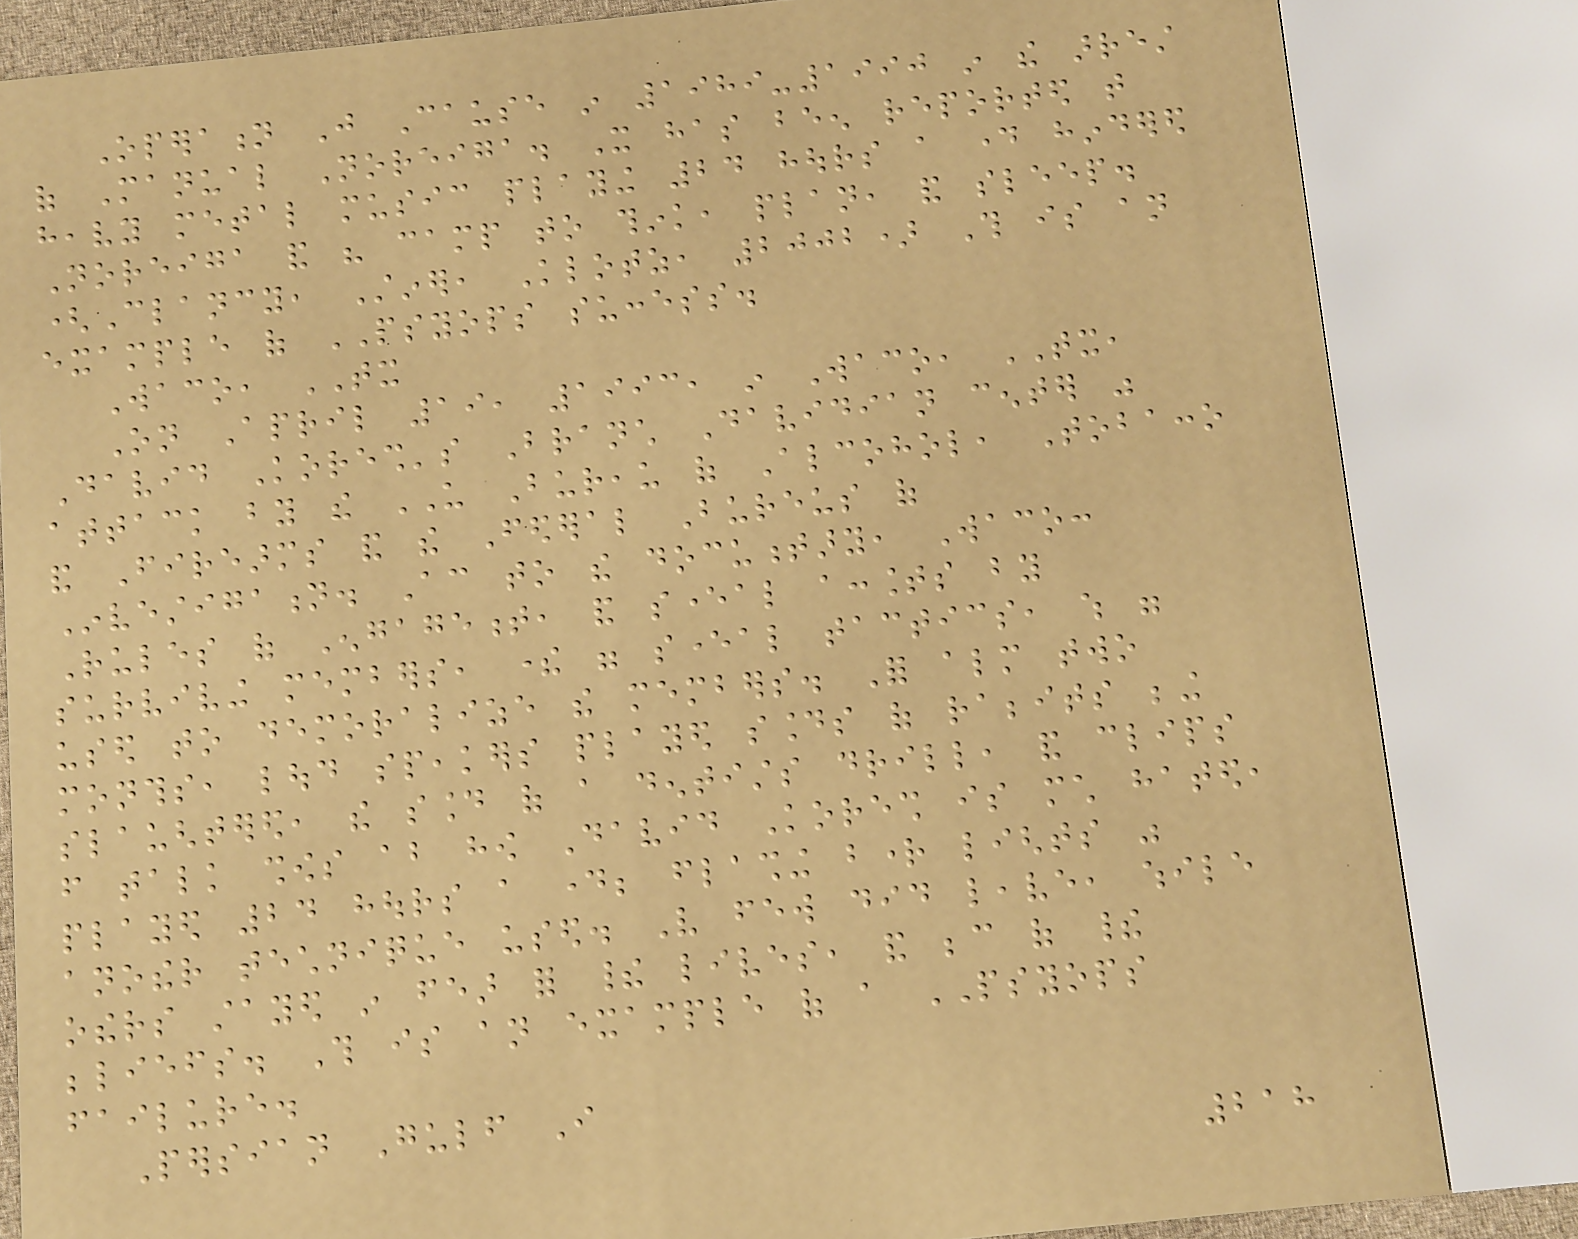Operation Just Cause in 1989-1990 in the arrest
of Manual Noreiga. It has been reported that
heavy metal music playing 24 hours a day hindered
Noreiga and his camp to think, plan, and sleep.
(Clancy, Stiner, Klotz, 2002) This is an
example of PSYOPS success.
Waco, TX
On April 19, 1993, in Waco, TX,
David Koresh's Branch Davidian center was
attack by the US Bureau of Alcohol, Tobacco
and Firearms and the Federal Bureus of
Investigation. According to the documentary, Waco:
Rules of Engagement, and several accounts by
surviving members, there were several tactics, which were
used to demoralize the members. For almost two
months, loud speakers played sounds of rabbits being
slaughtered, the sound of a dentists drill, and clips
from talk shows about how David Koresh is much hated,
played 24 hours a day; flashing bright lights was
another technique used. Very few did leave, while
others stayed in fear for their lives, and because of their
beliefs. This is an example of a PSYOPS
failure.
Persian Gulf I
218
